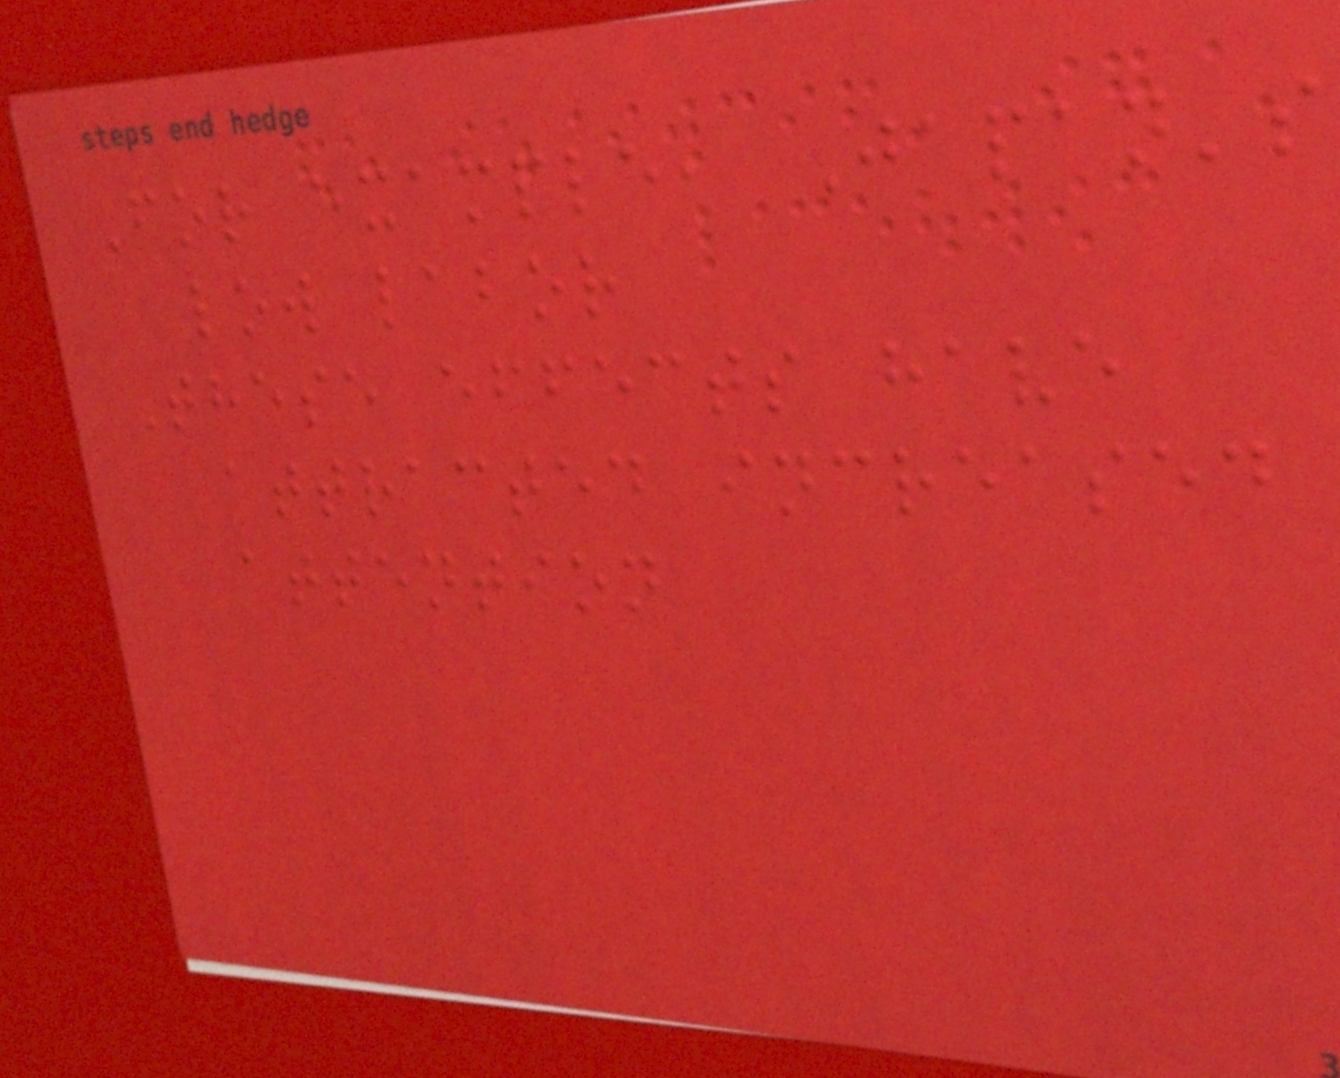For example, Japan's
low labor
These effects have
attracted increased
attention
